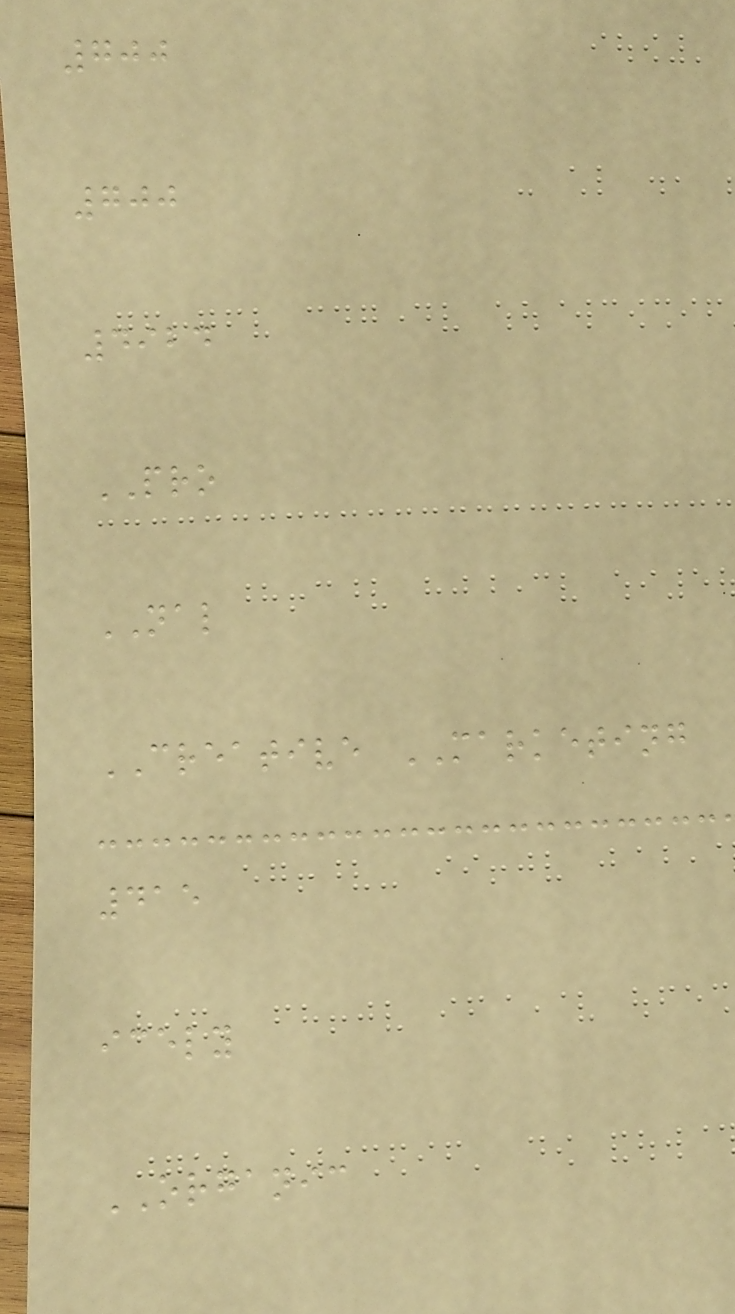700
700
4924
PRO
NAL
CREATIVE MARKETING
415
icely
ORGANIC
